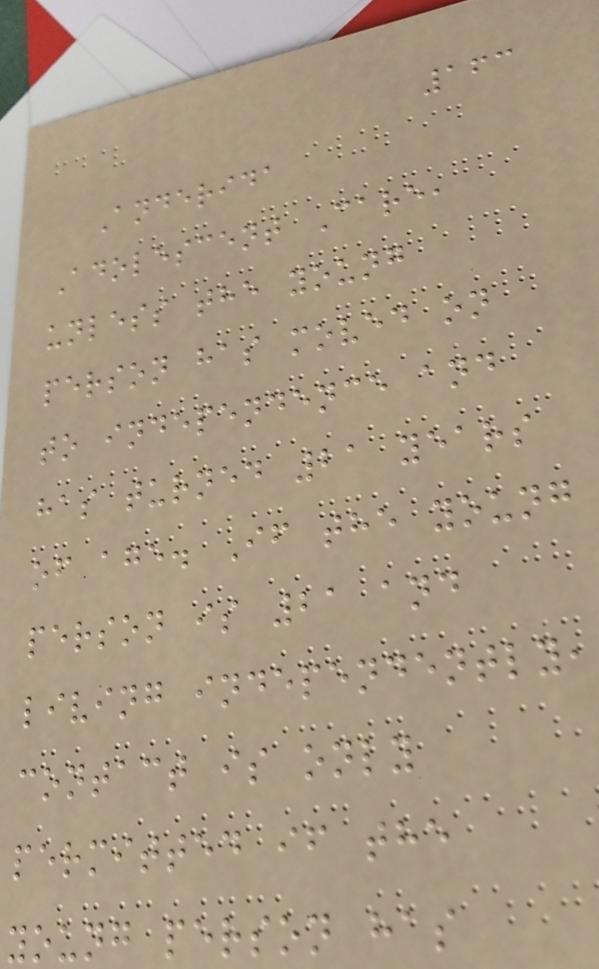163
Anderida
Adolescent Care,
unless the young
person has moved on
to independence and
has turned 21 years
of age. If the young
person is 21 and
living independently,
contact is only
permitted if the
young person has
